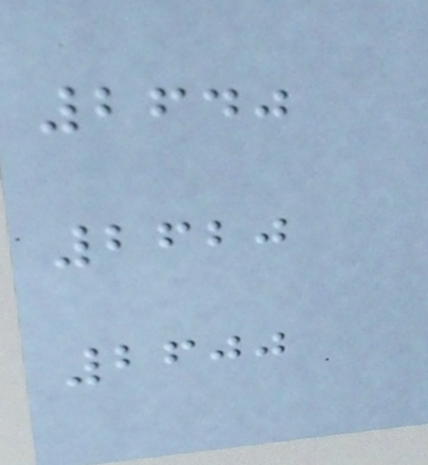2640
2620
2600
